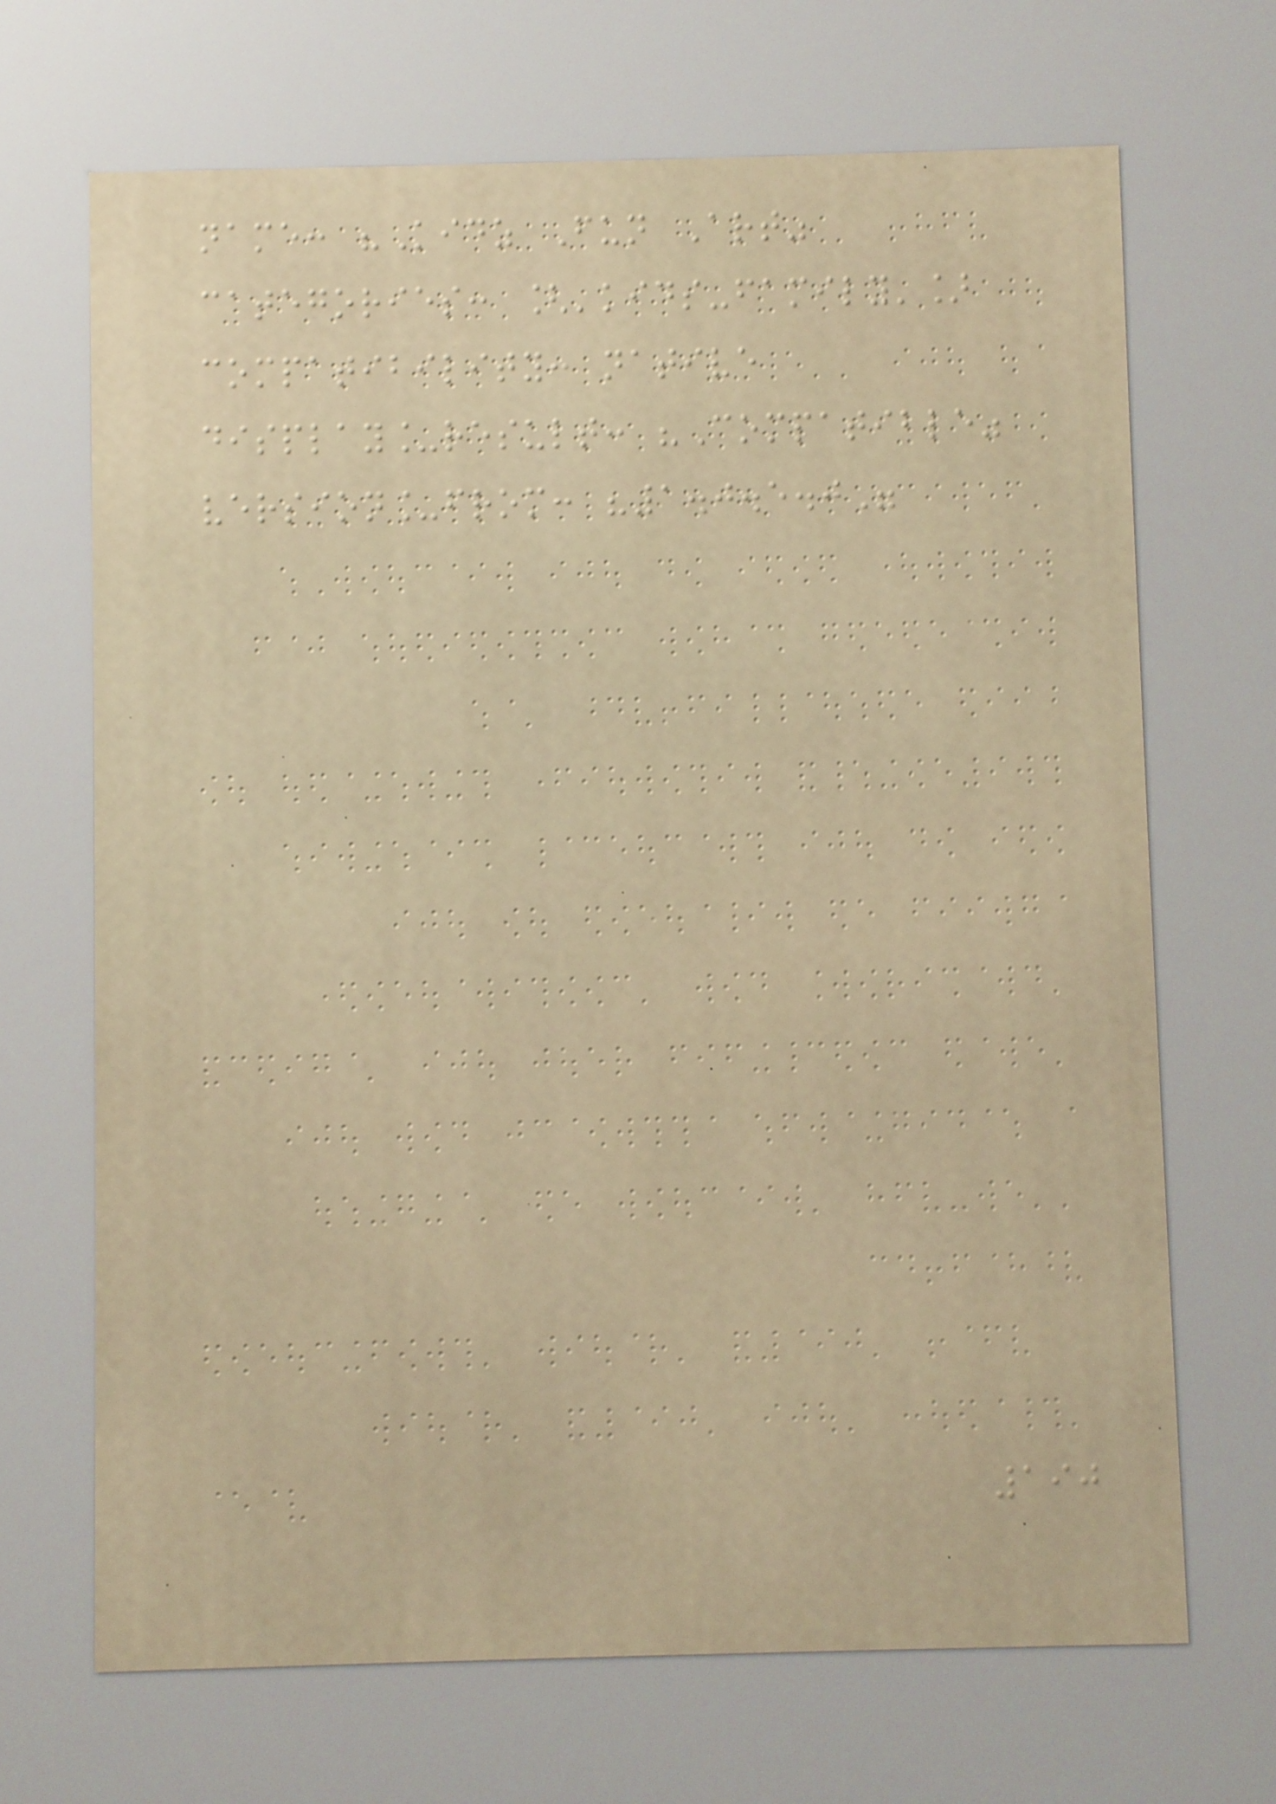name: "Kidz Fun Art"
categories: ['kids-family']
compatibility: native
display_result: "Compatible"
version_from: "1.0.5.0"
190
